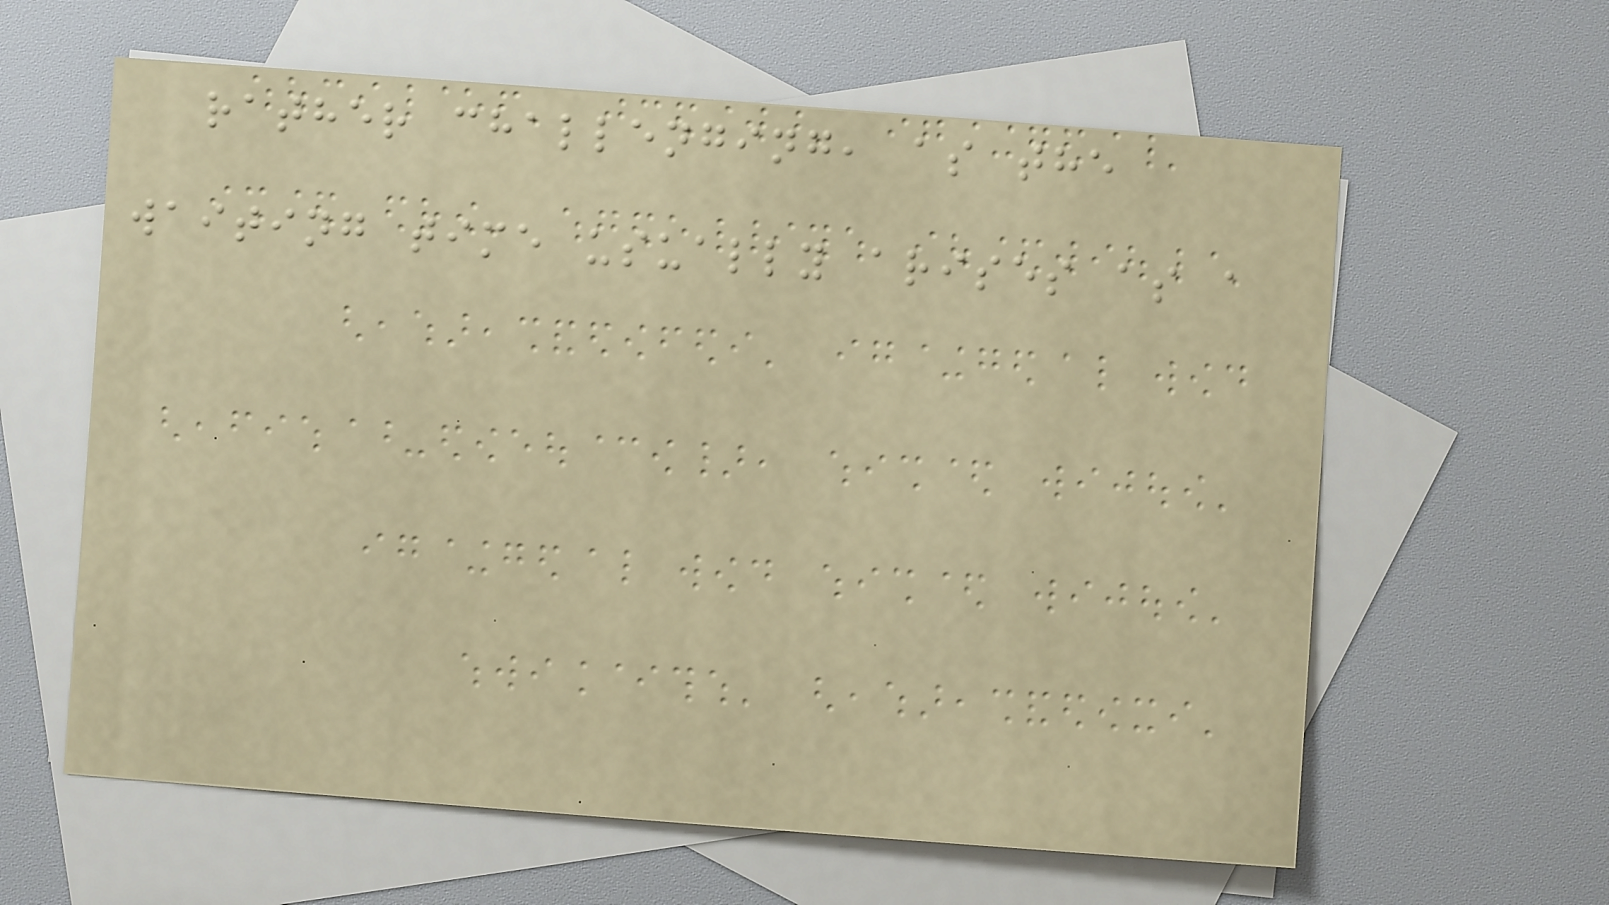rather challenging, as the
waiting time usually arises as a
